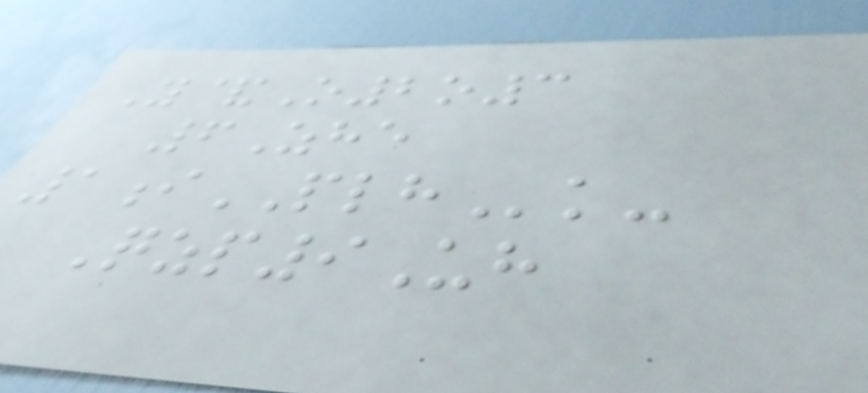Y&O2o3
6Zhe
1iPLHk-
Qzp9Uh
